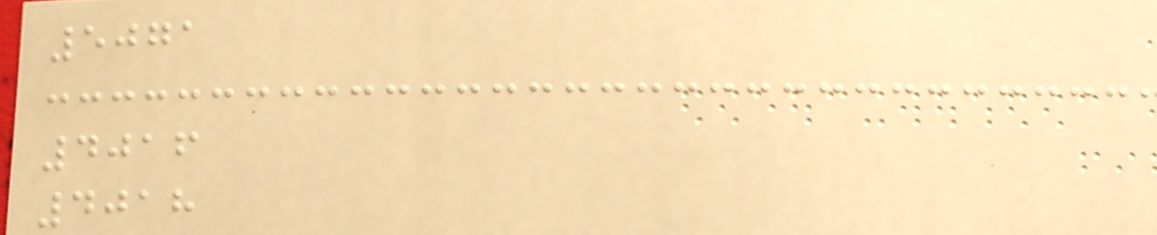5071
4016
4018
